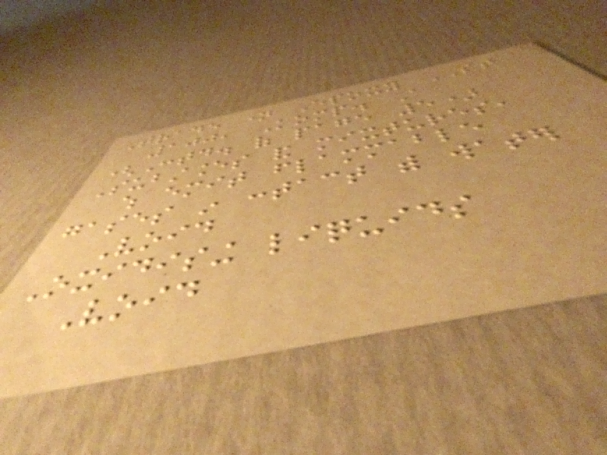Trade name Epoxy ST
100, Komp. A
(Contd. of page 5)
Substances and mixtures,
which emit flammable
gases in contact with water
Void
Oxidising liquids
Void
